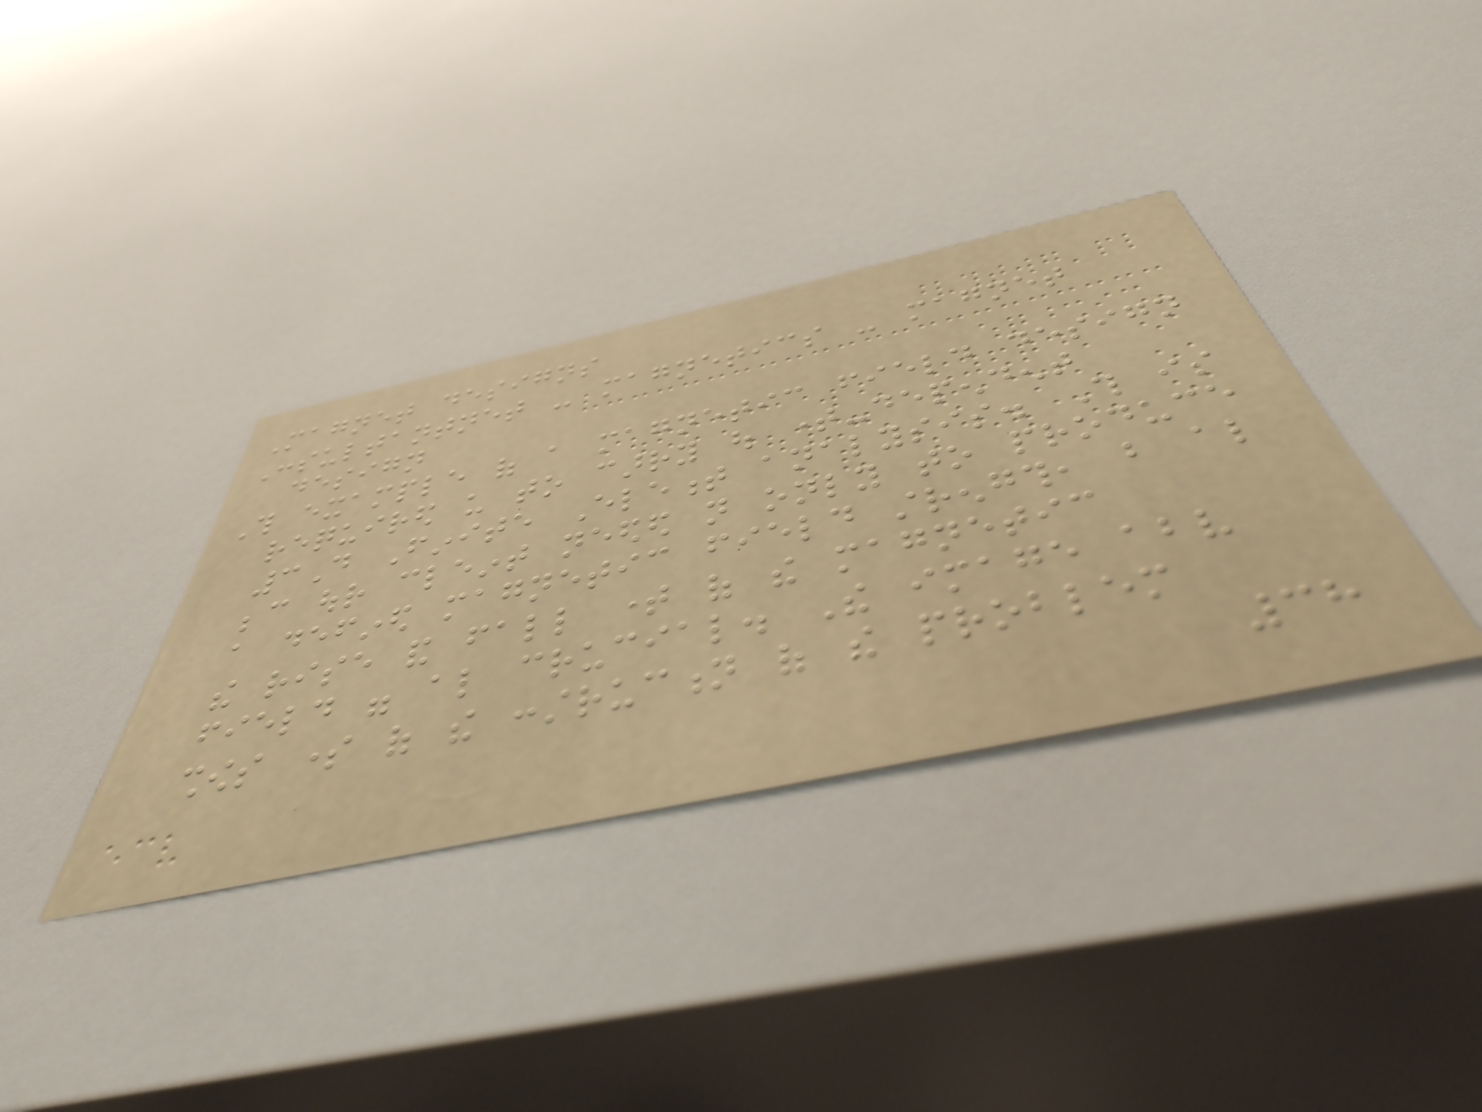Magnet designs
Consultantnet - magnetics - magnet
design
This example of a magnetic field design
required us to carry out time-dependent
3D Finite Element analysis. This is
because our cleint needed not only to produce
a defined magnetic field strength, but also
the rise and fall time of the magnetic
field were also crucial. The image above
shows some of the construction of the problem
38
